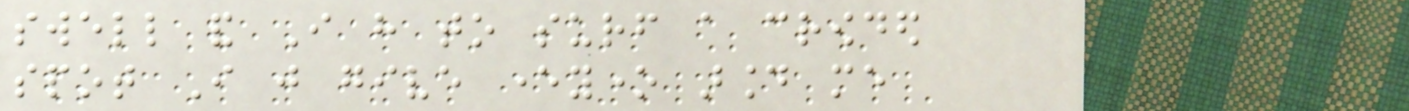swell and I have to surf a crowded
spot I just give everyone around me
